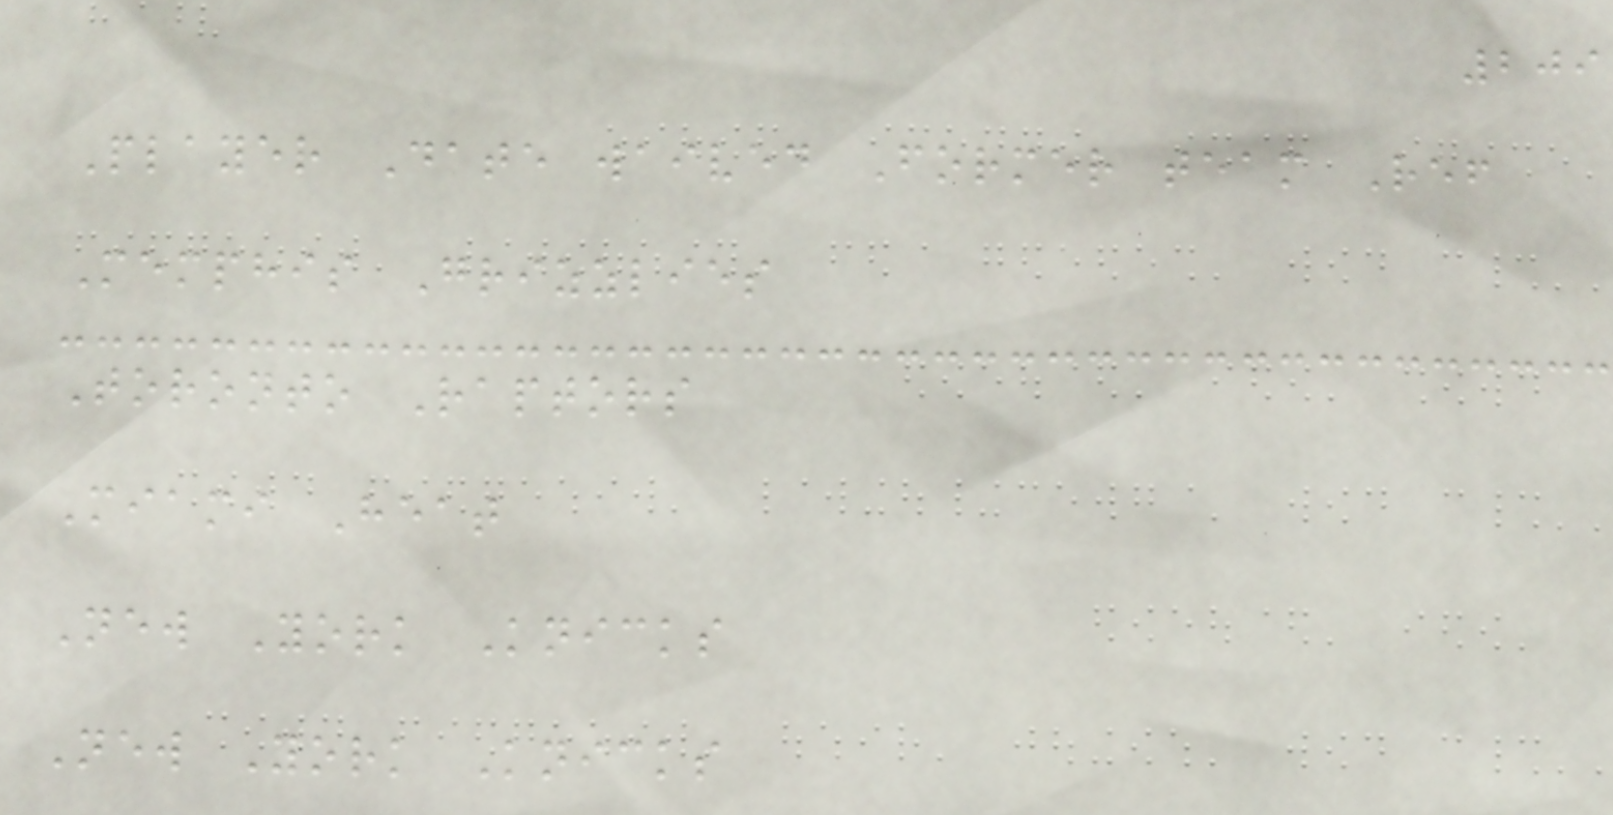209
Player Date waived Former team Ref
Memphis Grizzlies
Toronto Raptors
Miami Heat
New York Knicks
New York Knicks
